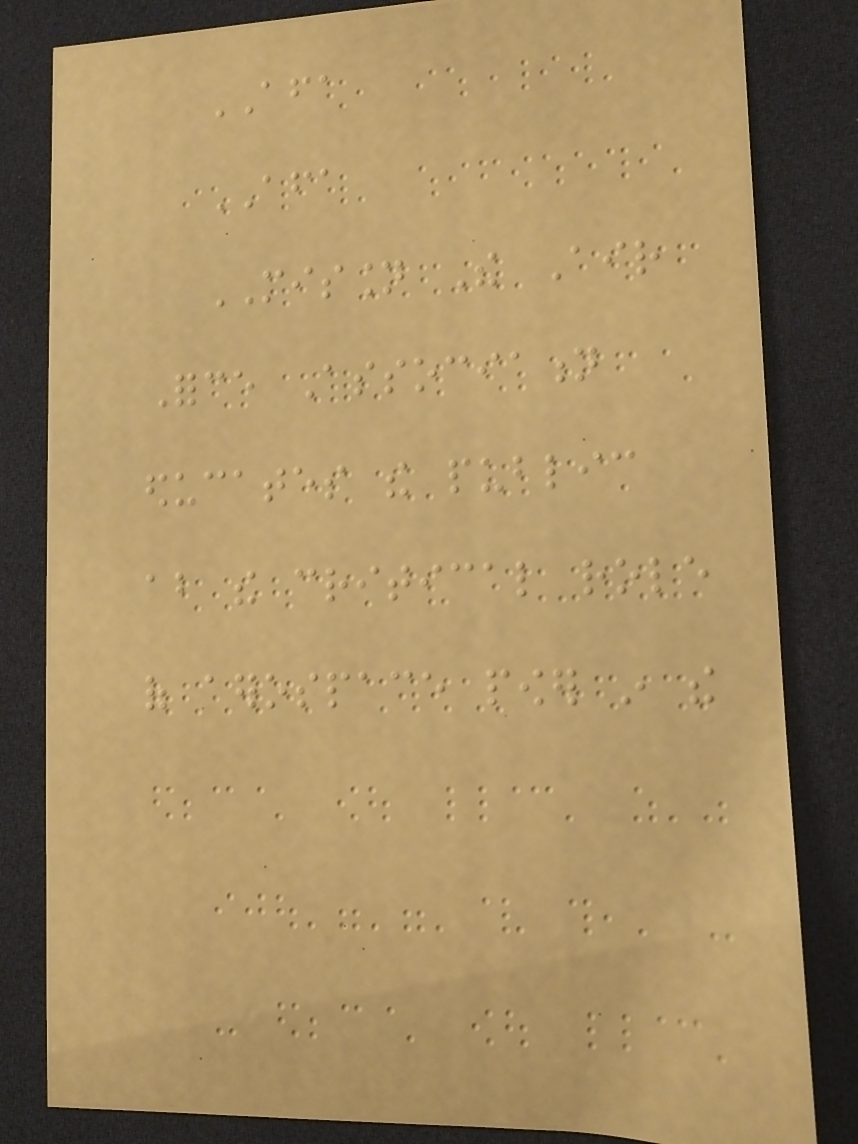AFA
AFA
MISSION The Air
Force Association
educates the public
about the critical role
of aerospace power in the
